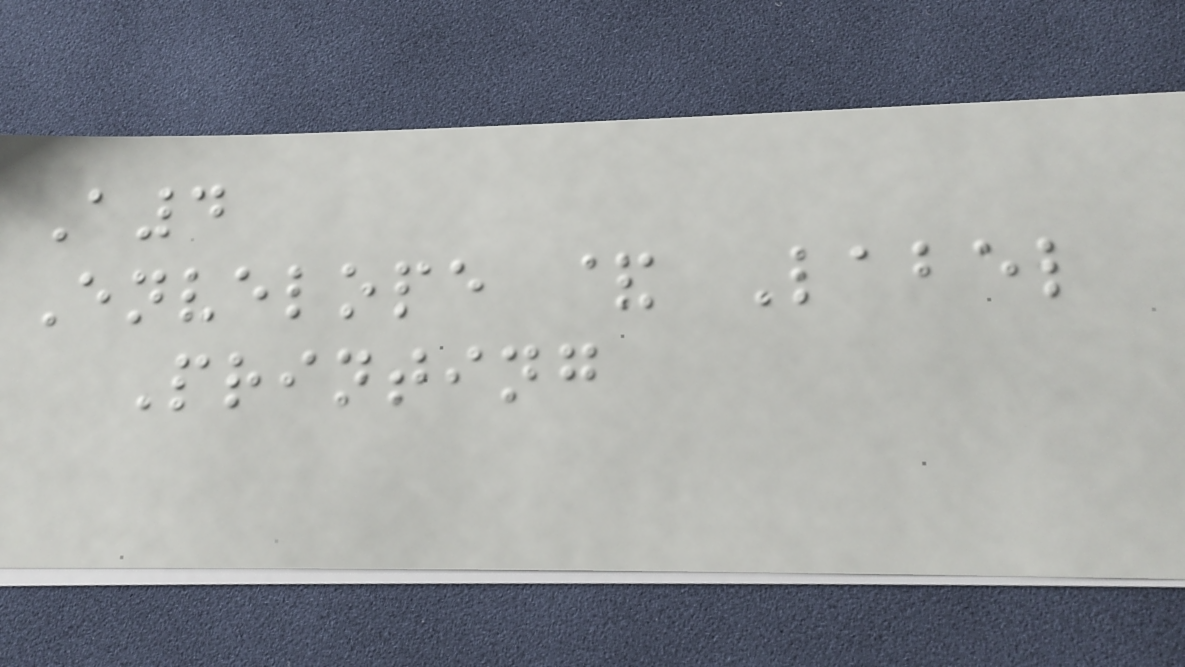A4
Envelope & Label
Printing
